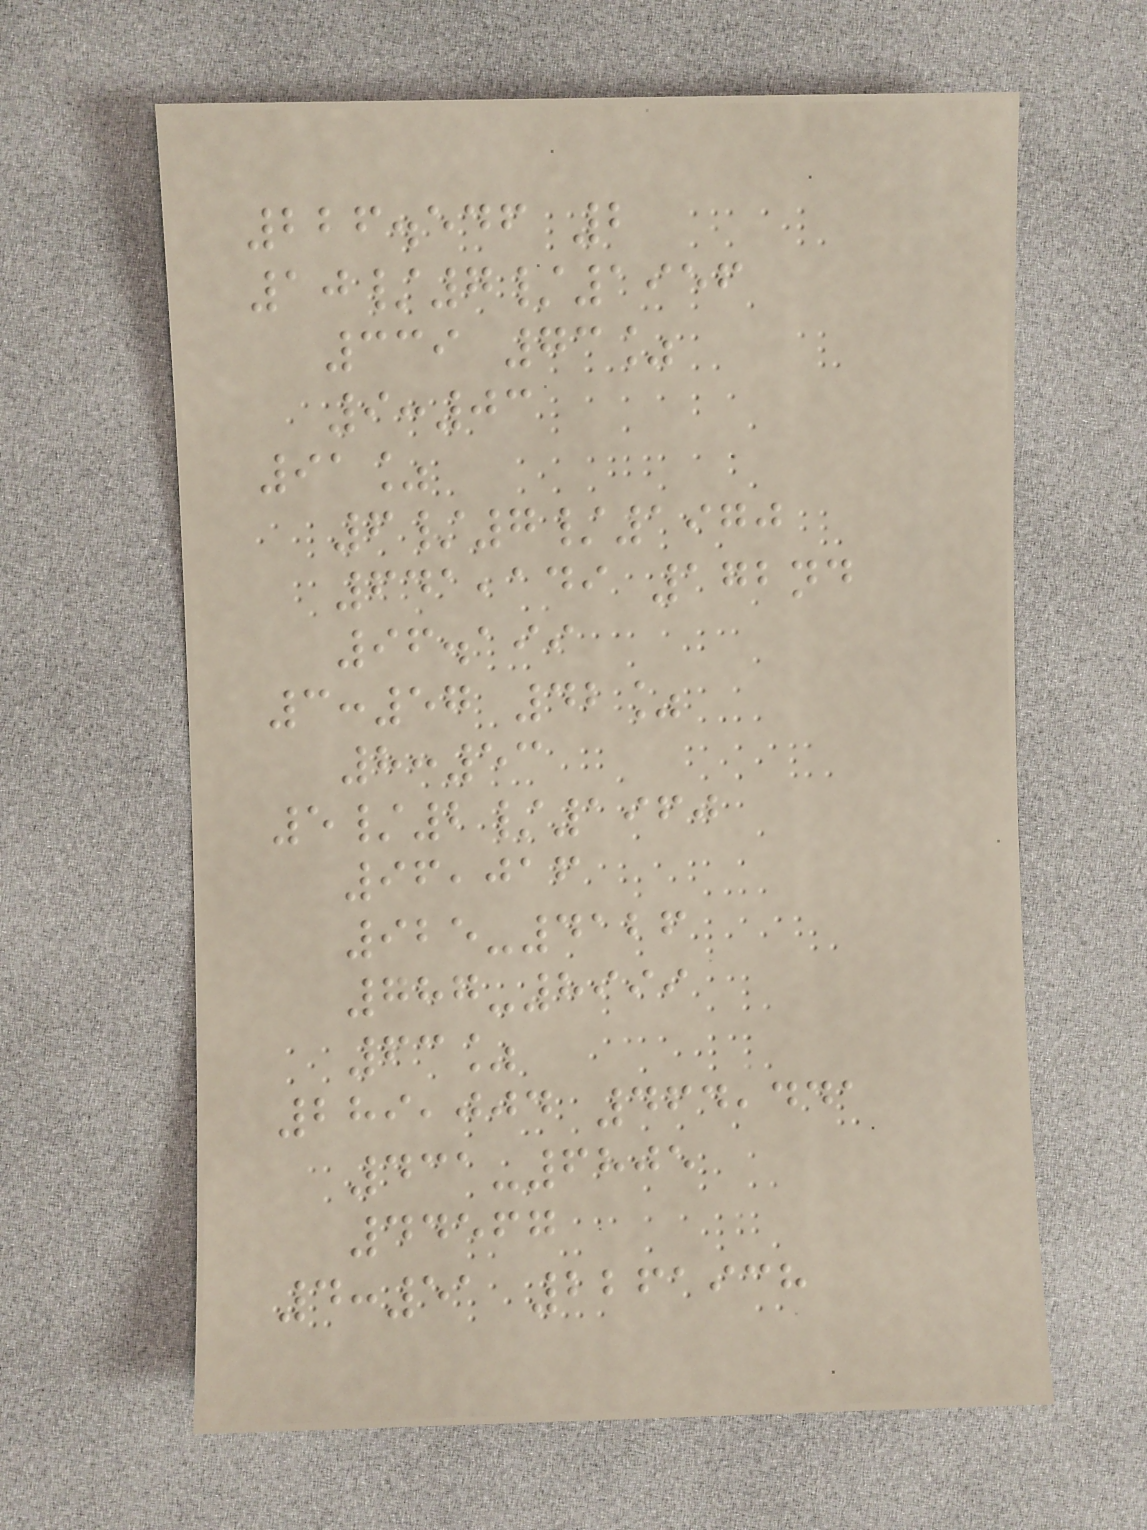226.546 2
10/7/1956
339 73%
9:03
91%
6/7/1970
641,149 172nd
96.199
3:57 42%
8:53
5/2/1960
96,016
925-4126
787-8999
63%
289,004 464,441
431-6805
44567
4:51 2261938
